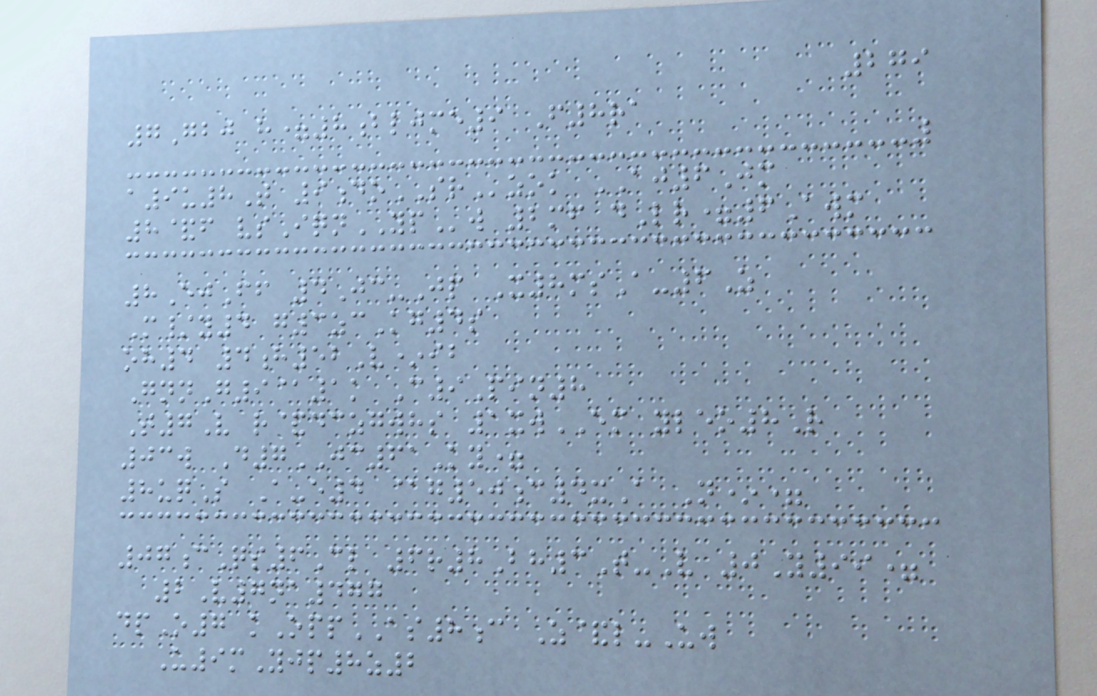279
7Gbj h=8bljme9 F8ra
a9u8T 9doSRzok AJ6Jm
8&f vsIqnYPw 2mf dLr=6Awm
8EjFf 4Jc-Jp X8msA-6Z
M/y4 g3zcKg4s
oh4 4h52V*ib
GnnG9@1k C9Pin8
T7V r&dczgwhs 1xwEM yleo8R
03w D7JC61Ky=
8uqS A-e4 @g50c4xA N*=
07cQs6Cl 6r8Bh3T-V 0Y99=
2V7na477
dpO7 kOppAS8c Z&l-Uw
U9mYjp8z2
